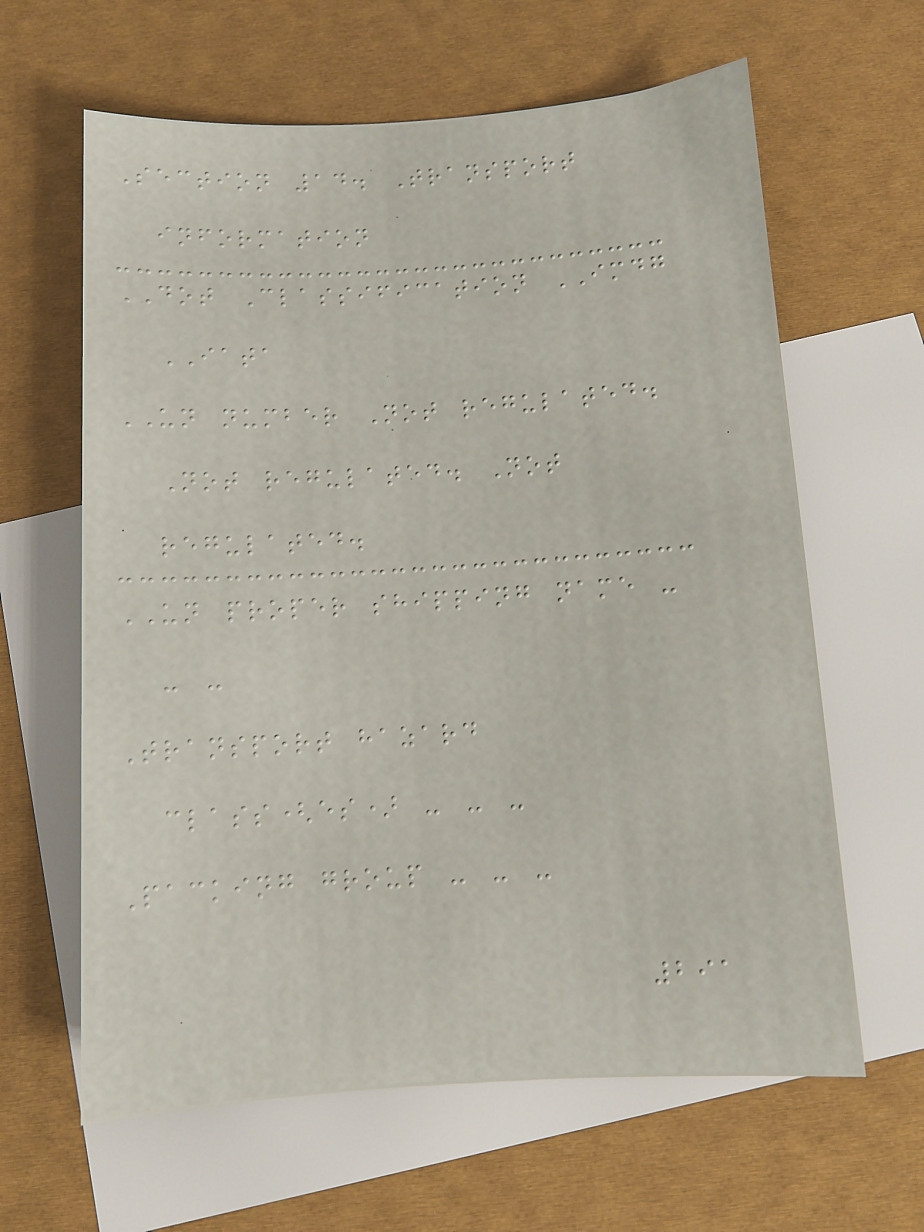Section 14. Transport
information
DOT Classification IMDG
IATA
UN number Not regulated.
Not regulated. Not
regulated.
UN proper shipping name -
- -
Transport hazard
class(es) - - -
Packing group - - -
291
